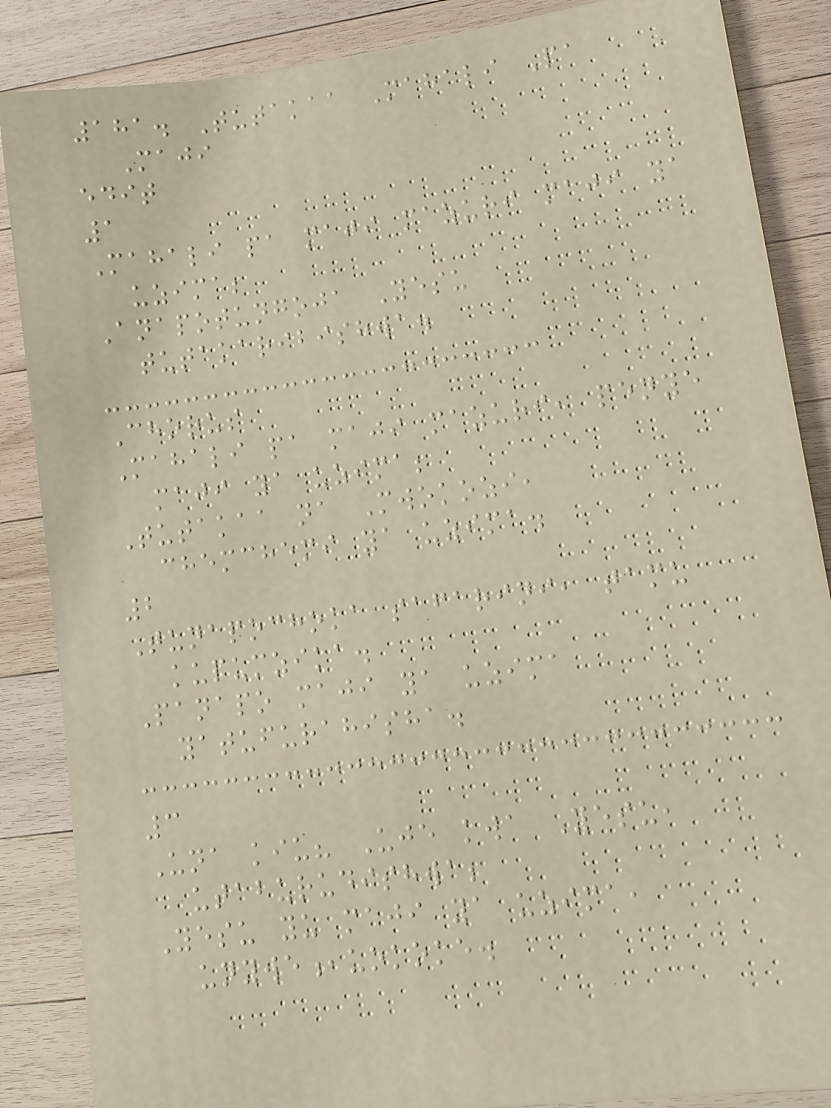181. Tutakaa Mahali Pa
Maji
edit
1
Mahali pa maji mazuri maji ya
uzima;
Anapotungoja Yesu
tutakaribishwa.
Chorus
Mahali pa maji mazuri, penye
maji ya uzima;
Tutakaa na Mwokozi,
chemchemi ya uzima.
2
Tunapochoka safarini, tamu
kupumzika.
Panapo maji ya uzima
yatufurahisha.
3
Una kiu? Uje kwa Yesu,
utaburudishwa;
Yesu yu maji ya uzima,
unywe,uokoke.
